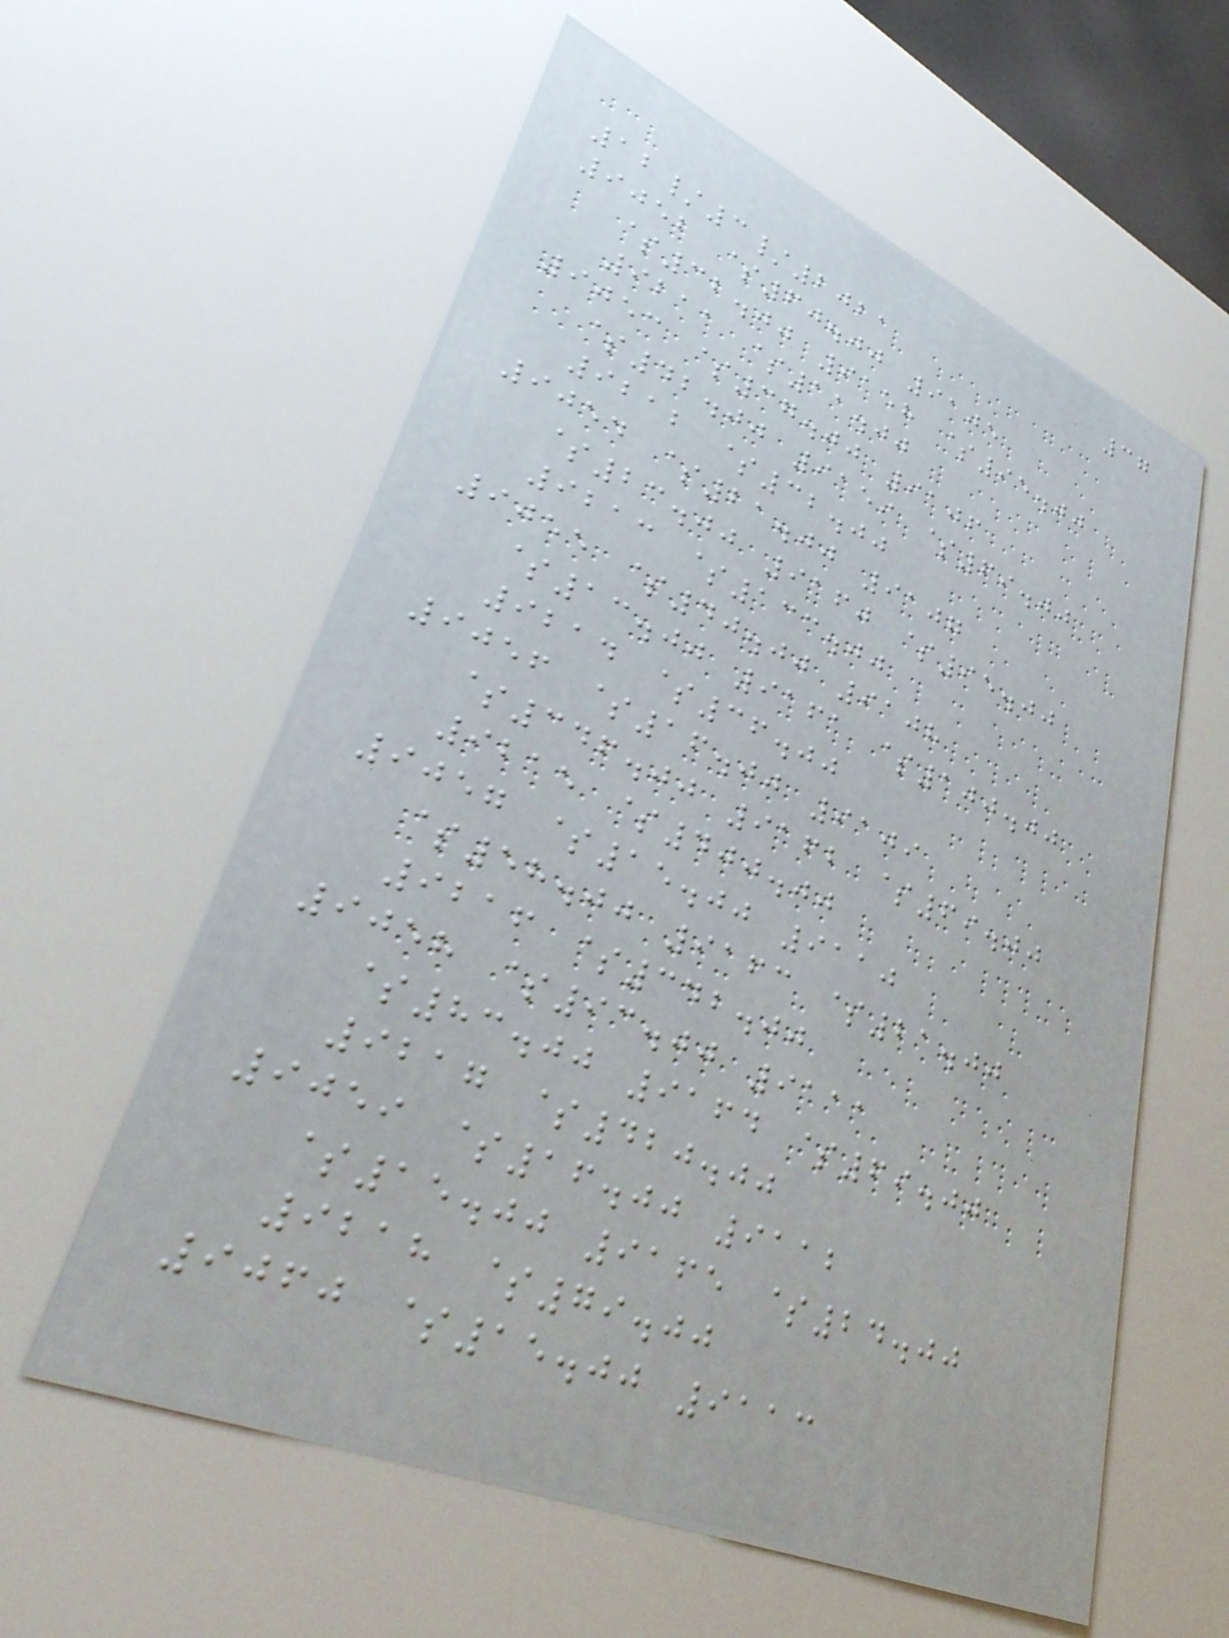37
12/3/2021
9052 $60.00 9105
$32.00 9158 $95.00
9211 $11.00
9053 $37.00 9106
$42.00 9159 $69.00
9212 $32.00
9054 $21.00 9107
$23.00 9160 $95.00
9213 $133.00
9055 $40.00 9108
$13.00 9161 $100.00
9214 $36.00
9056 $16.00 9109
$346.00 9162 $69.00
9215 $400.00
9057 $15.00 9110
$58.00 9163 $21.00
9216 $342.00
9058 $93.00 9111
$83.00 9164 $69.00
9217 $420.00
9059 $16.00 9112
$15.00 9165 $24.00
9218 $79.00
9060 $15.00 9113
